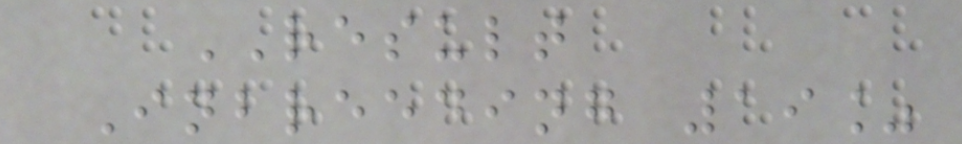RESULT
Inbreeding 19%
